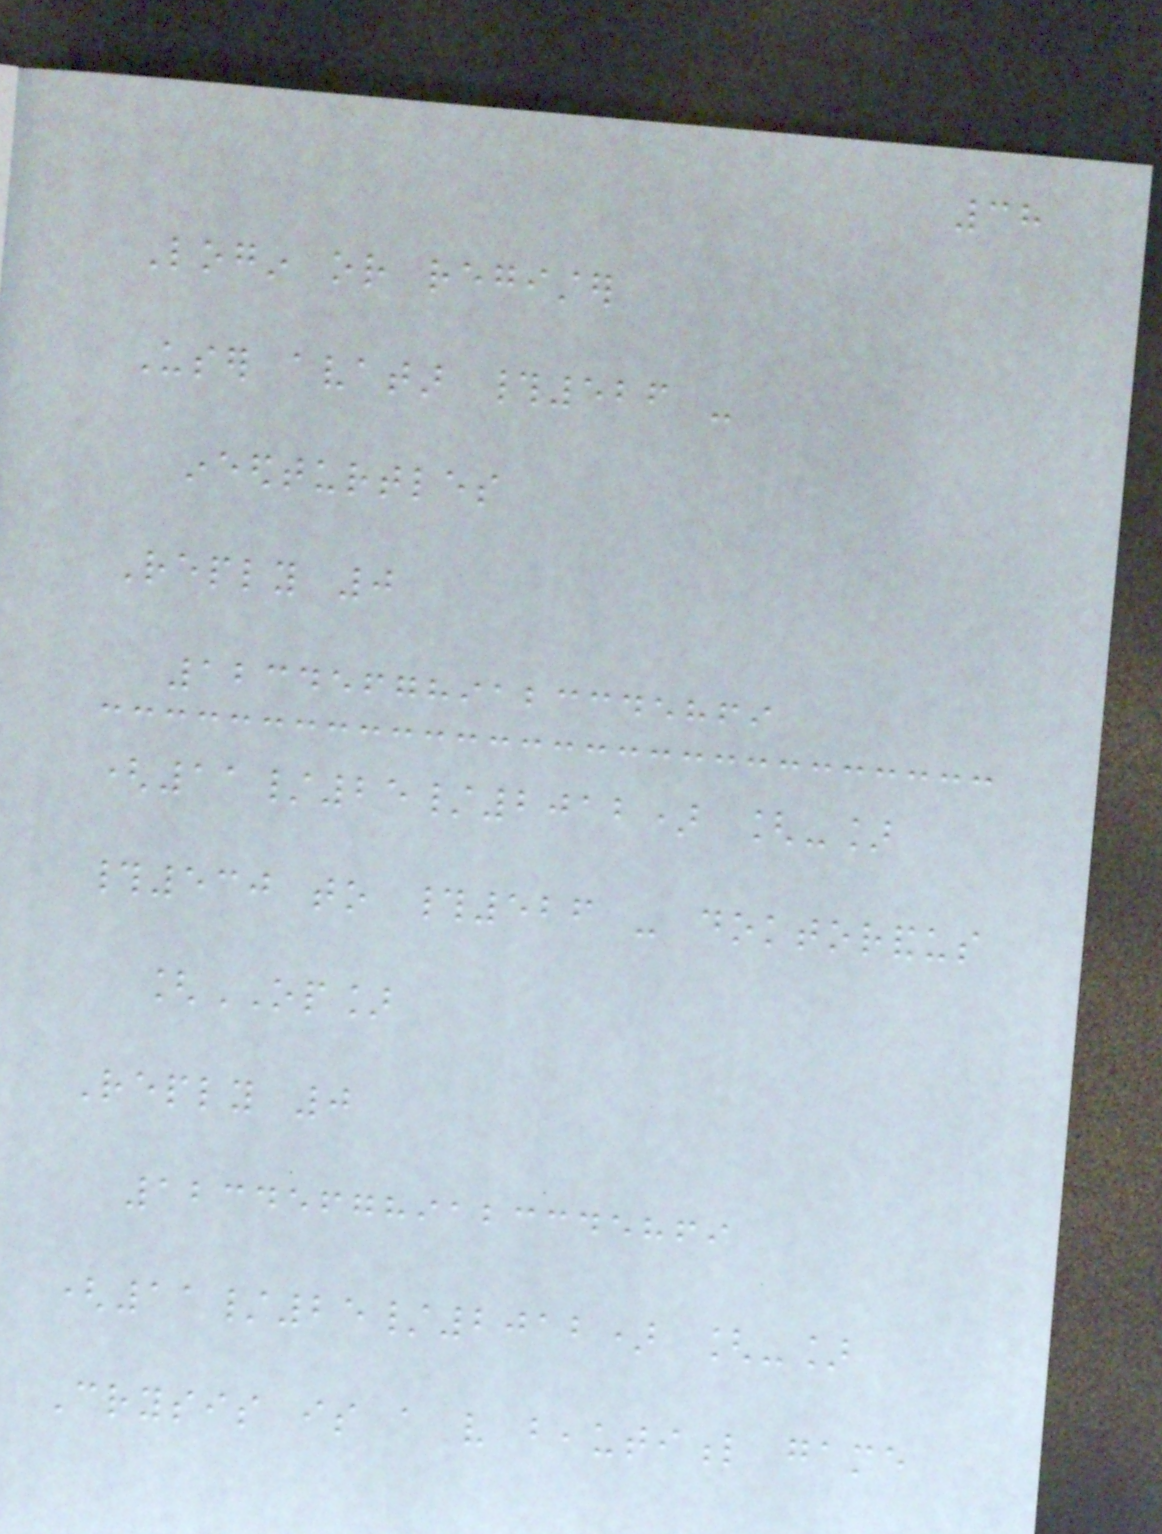38
Login or register
User avatar #526 -
ineedturtles
Reply 0
123456789123345869
(11/25/2012) [-]
#530 to #526 - doktorandus
[OP]
Reply 0
123456789123345869
(11/25/2012) [-]
Crysis is a very beautiful game
